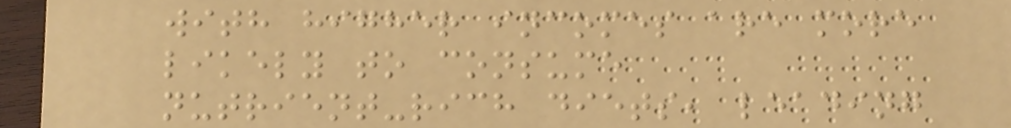with higher incomes are more
likely to consume
nutrient-rich diets, leading
